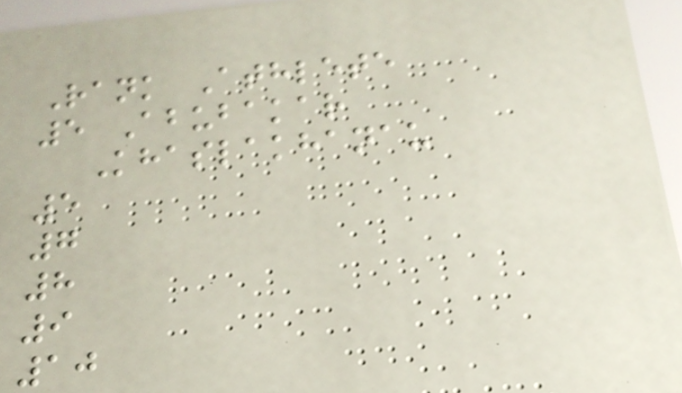Rank Athlete
5 Abubakar
Khaslakhanau
5
7
8
9
10
